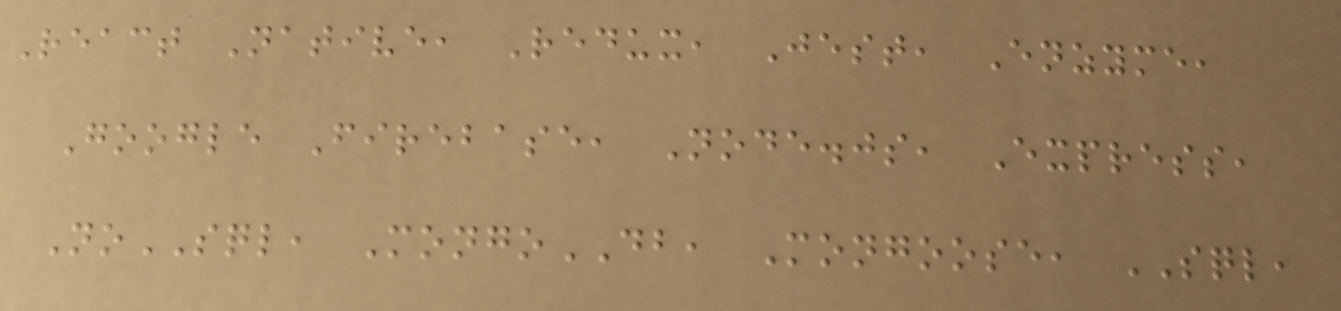React Native, Redux, Jest, Enzyme,
Google Firebase, Node.js, Express,
NoSQL, MongoDB, Mongoose, SQL,
